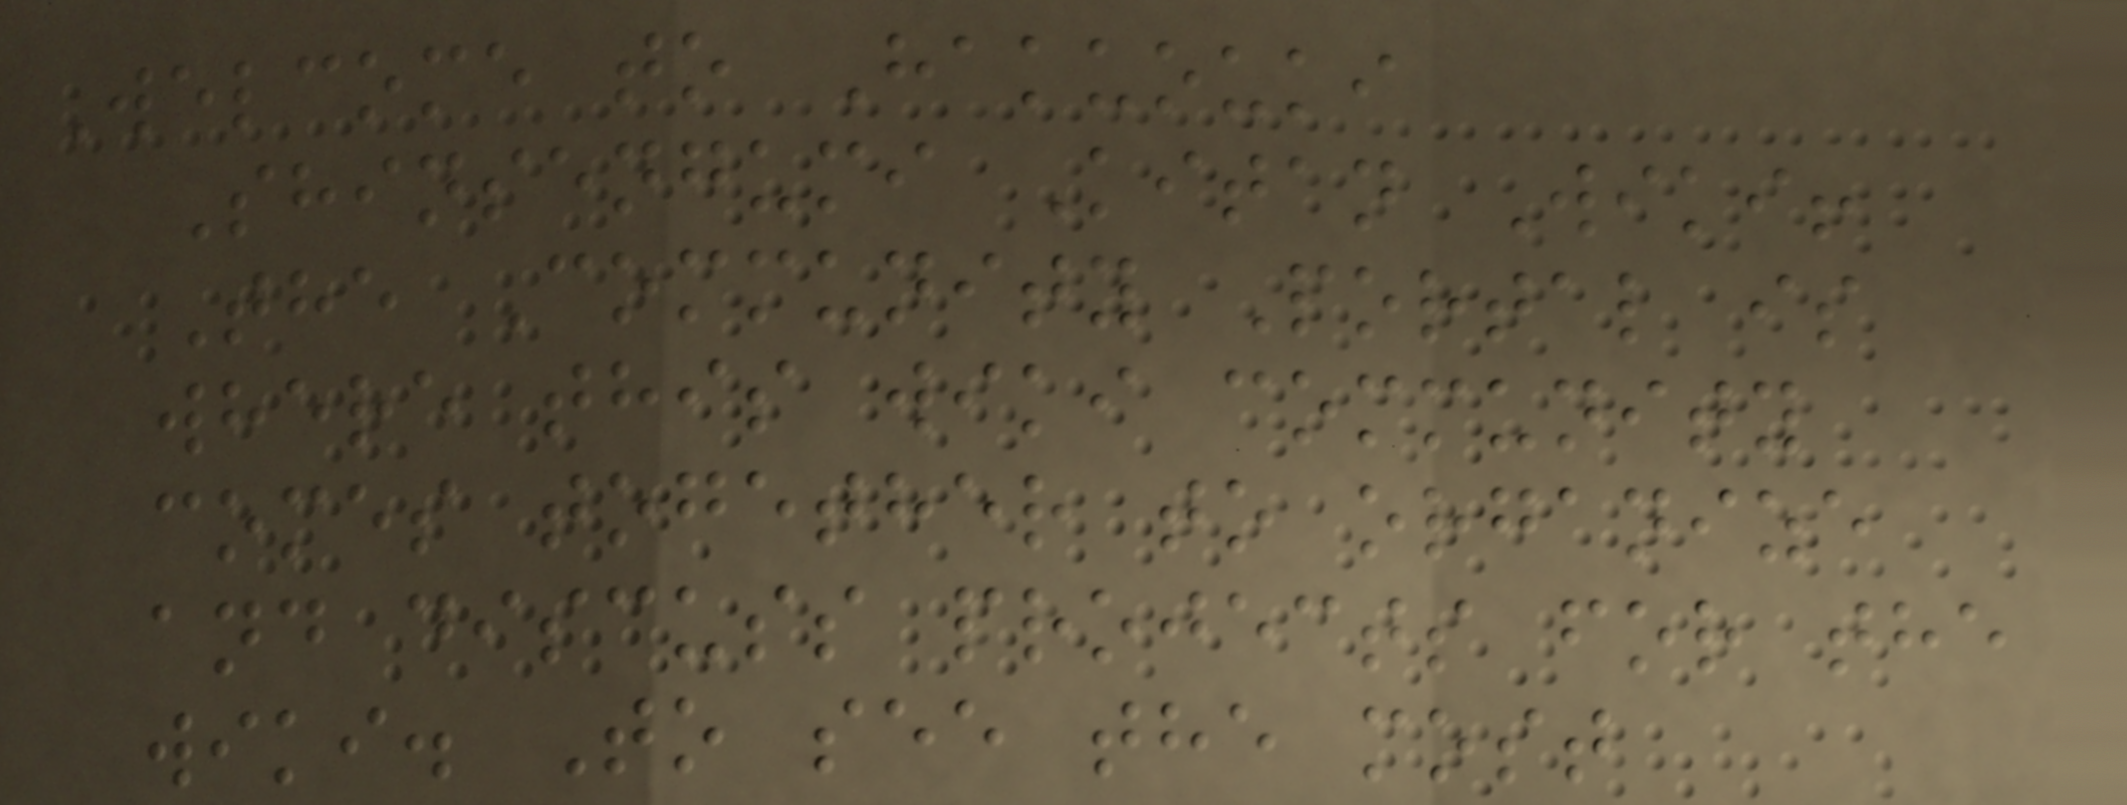Welcome to Hakuouki
Shinsengumi Kitan Wiki!
The Community Portal is
where this wiki community
comes together to organize
and discuss projects for the
wiki. To see the most
